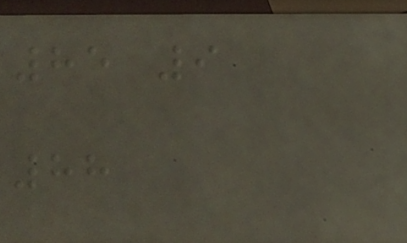85 9
88
